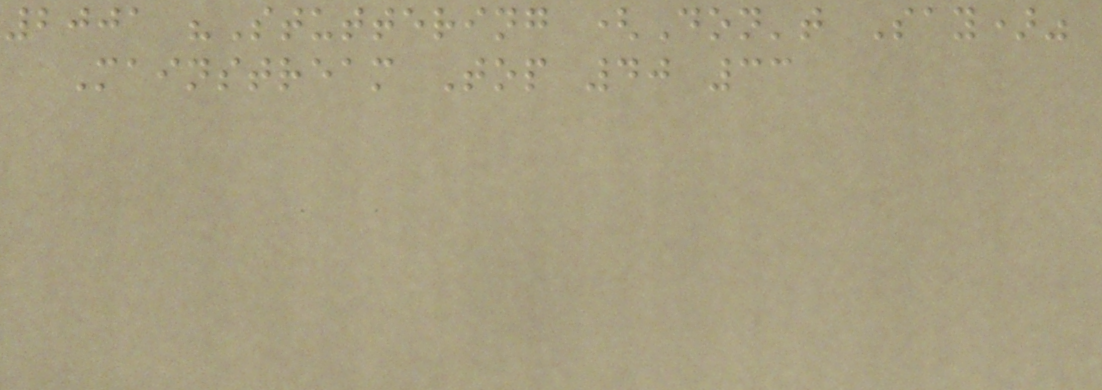2001 "Stuttering (Don't Say)"
Mainstream Top 40 33
